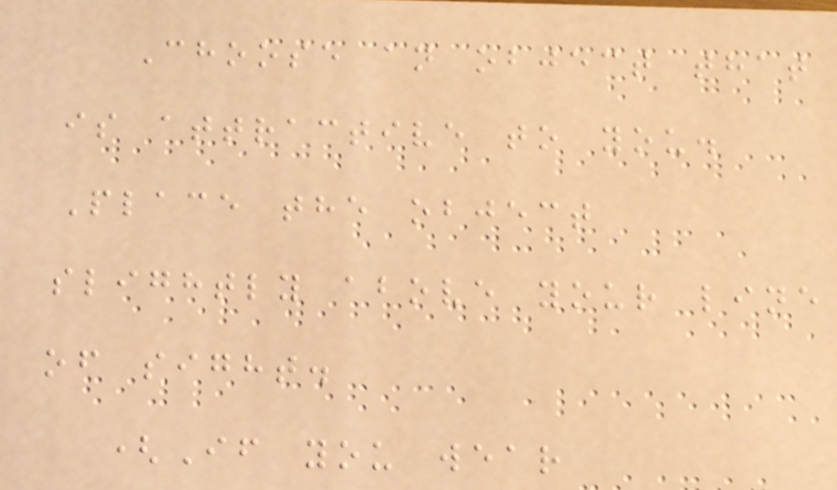Choose an object that
is attractive to you.
Place the object
slightly above your line
of sight.
(If you wear
